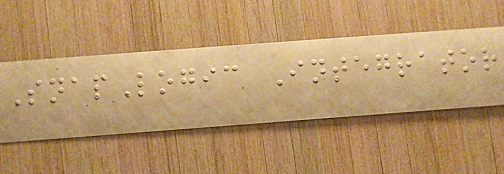SnapLogic Integrator
